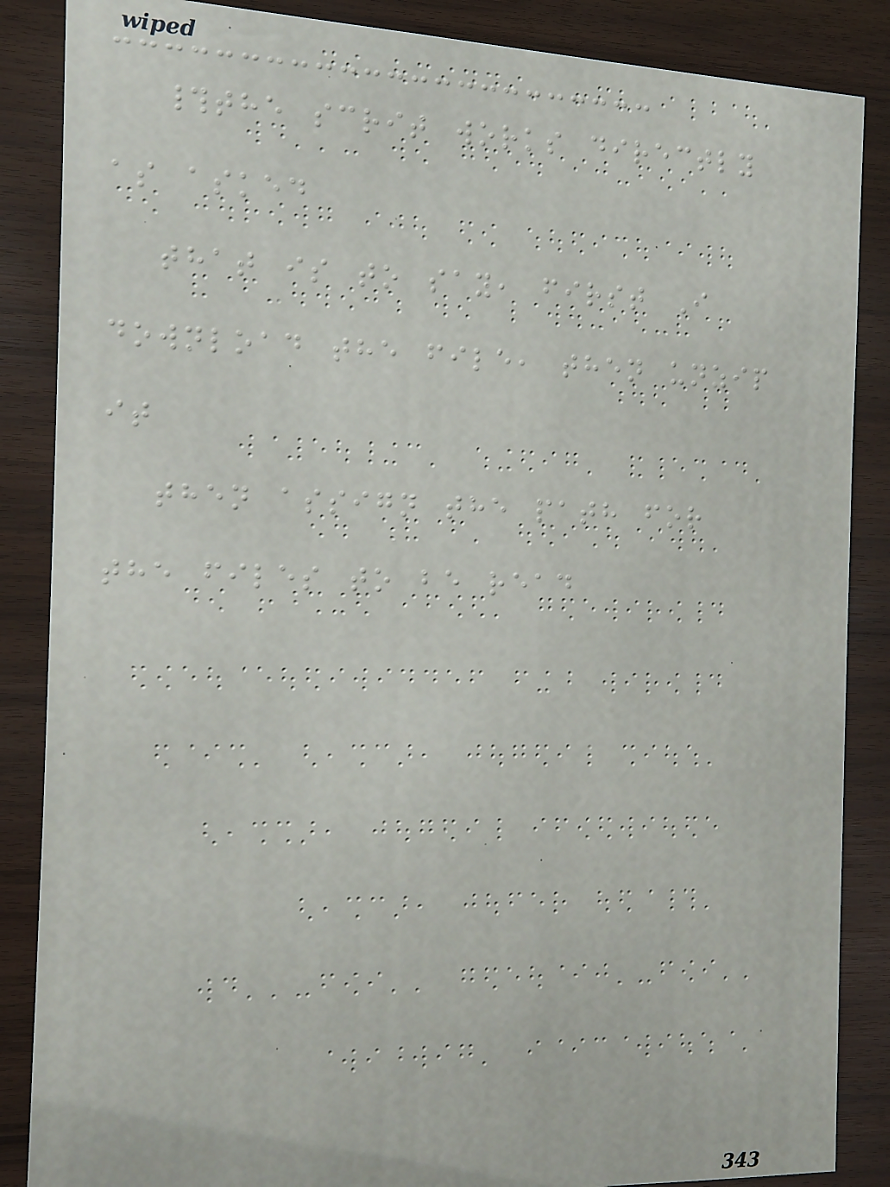#the scrit works directly
as asked
that is to say, first I
download the file, then unzip
it
then assign the path for
the files to be read
